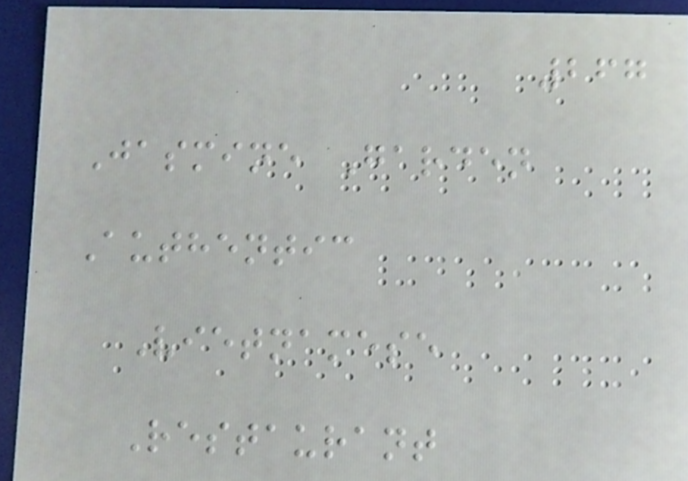267
Jasmine Garden
Authentic
Vietnamese
Restaurant
